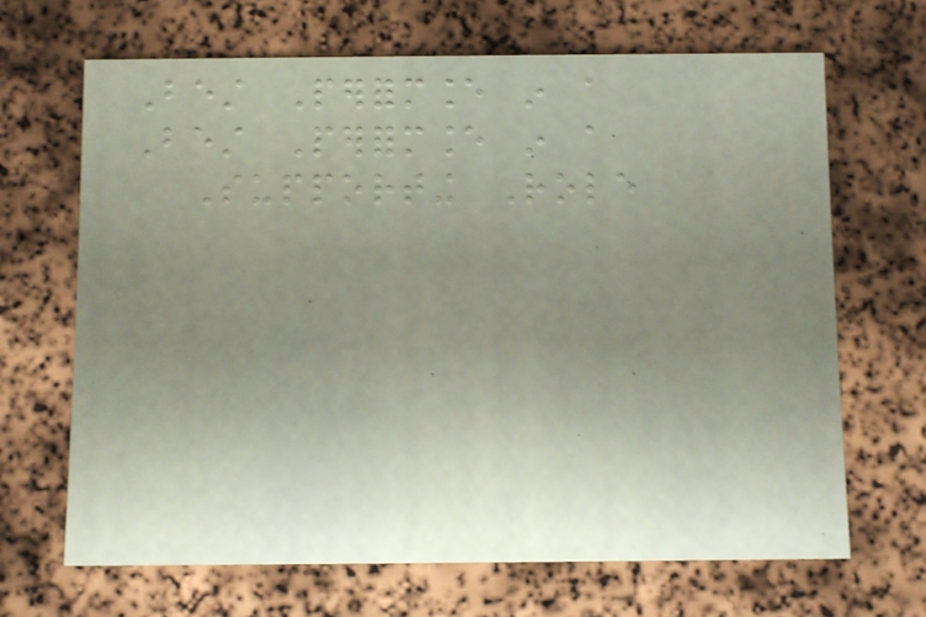Best Performance in a
Best Performance in a
Supporting Role
